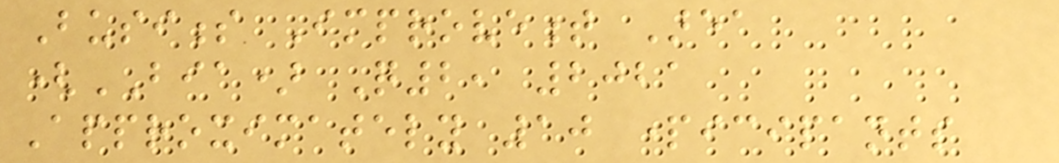Business Improvement Area
(BIA) Q2, 2021
Approximately 10 participants
